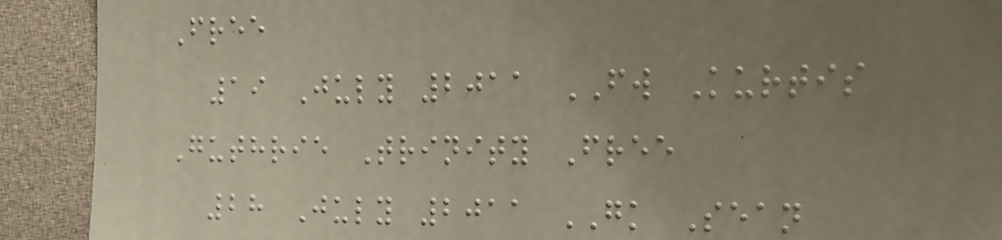Free
19 July 2011 FW Kurtis
Guthrie Trinity Free
28 July 2011 GK Sean
